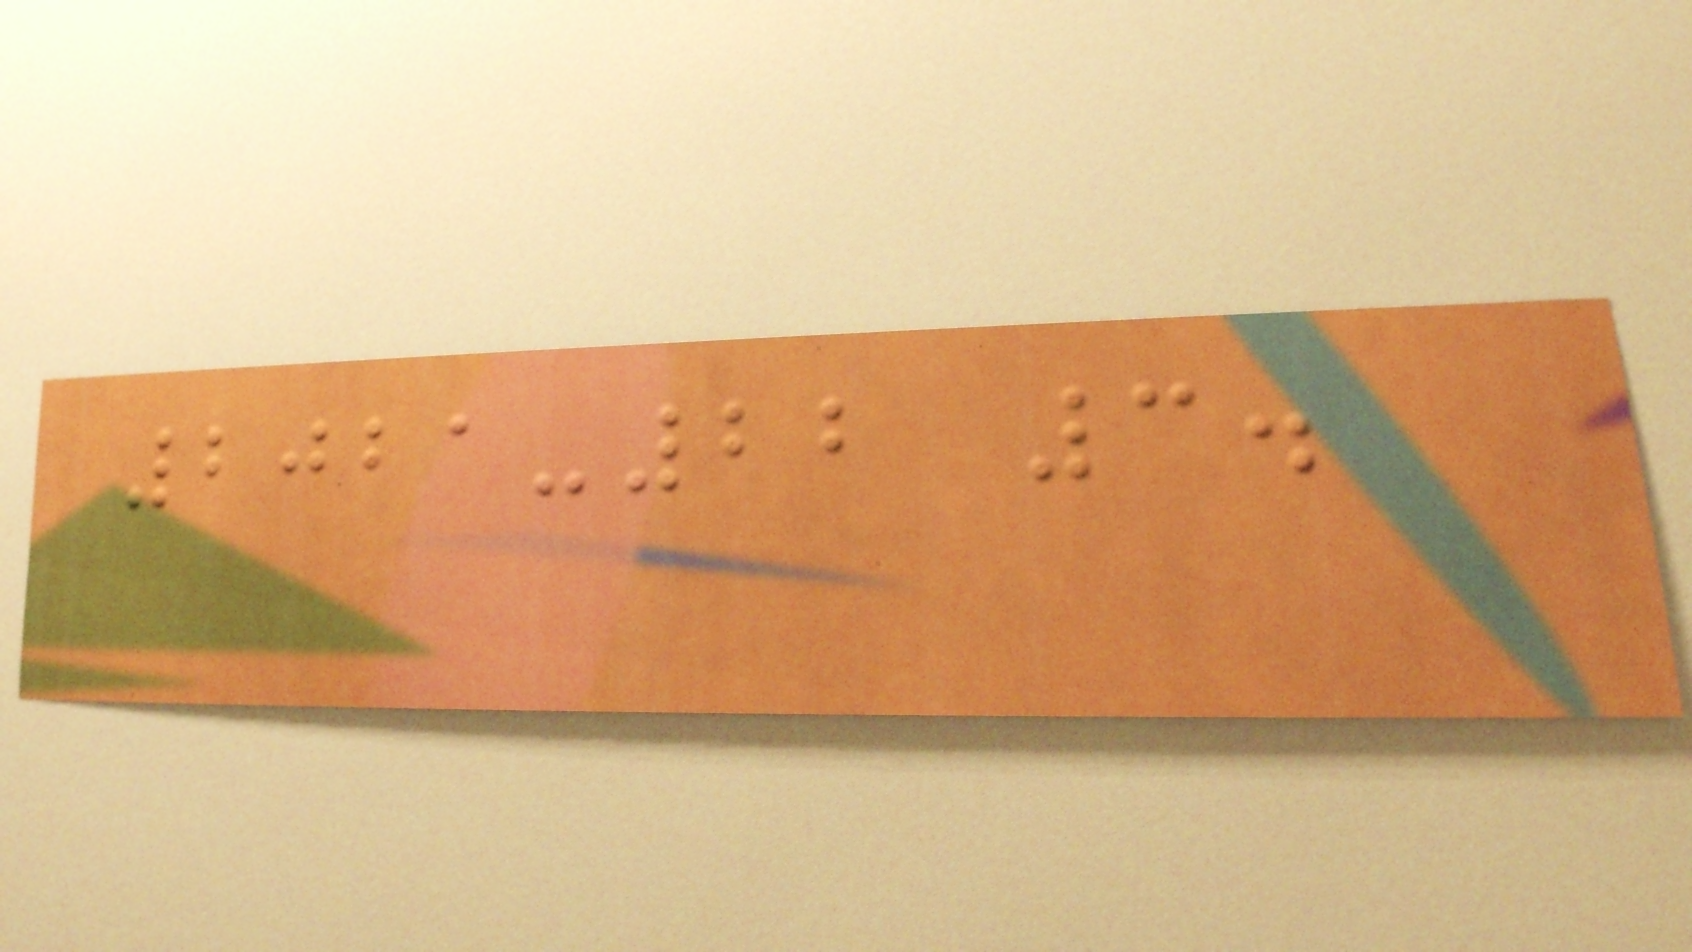2021-22 3.
